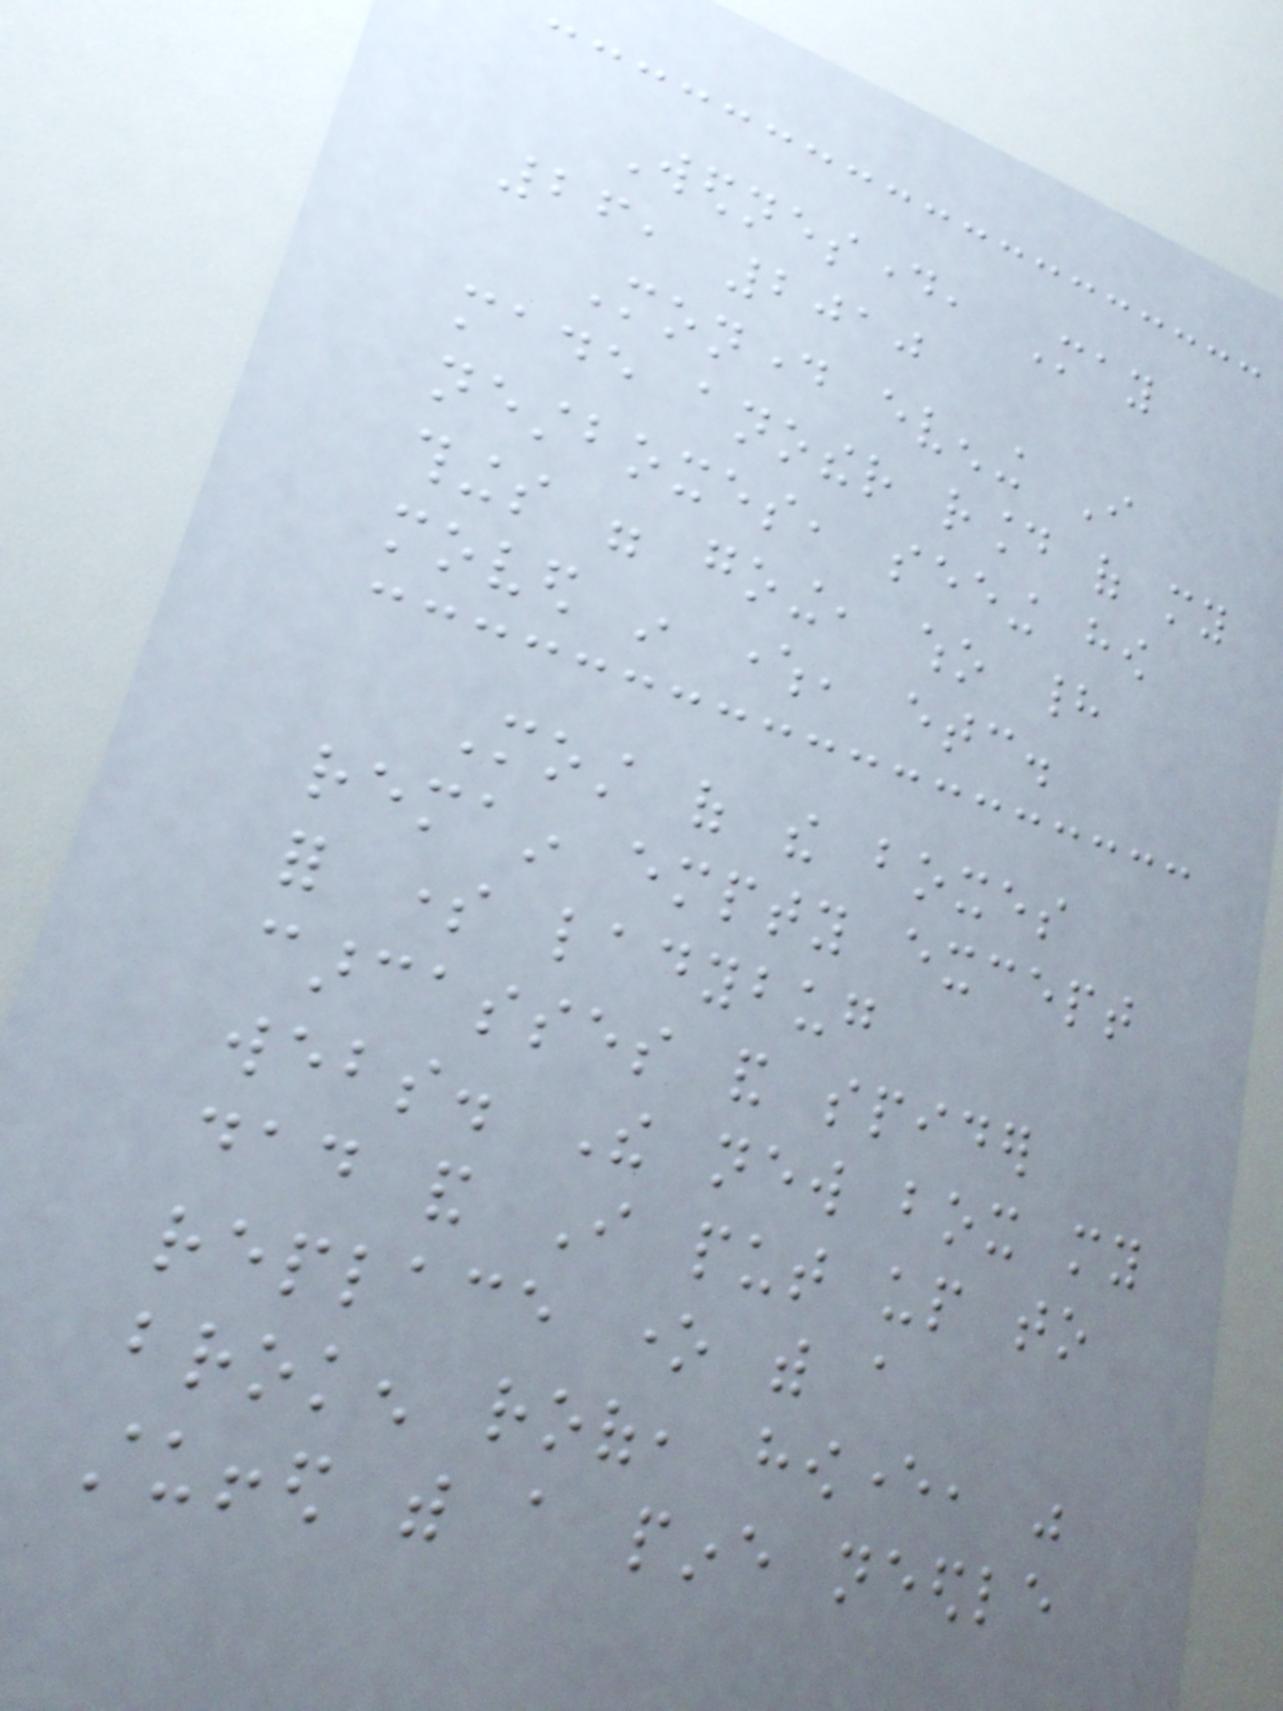Wednesday, May
26, 2010
Monday evening I
made another round of my
nestboxes, seeing how
things were going, who had
moved in where, etc.
Most of the boxes
remain empty except
for some ladybug
carcasses and spider
webs. The new box my
dad and I put up to
replace one with a
broken roof, however, was
stuffed with a pine needle
